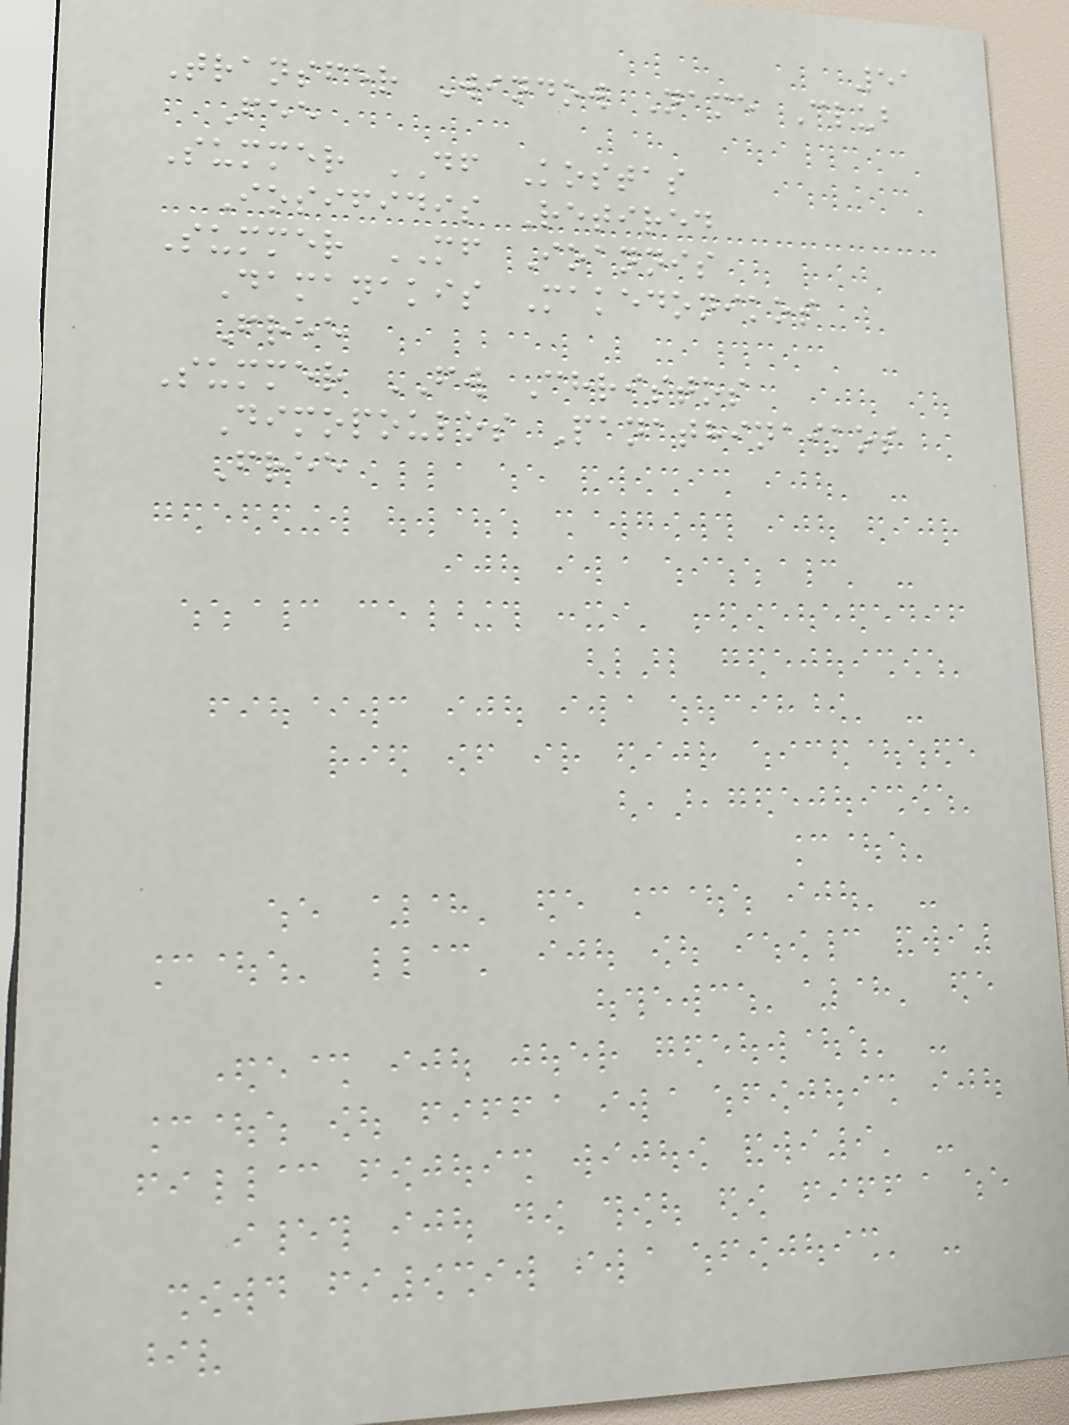51
Transfer Window Name Club
Fee
Summer DF Kostas
Iosifidis Retired
Summer MF Ioannis
Damanakis Makedonikos
Free
Summer FW Christos
Dimopoulos Panathinaikos
Free
